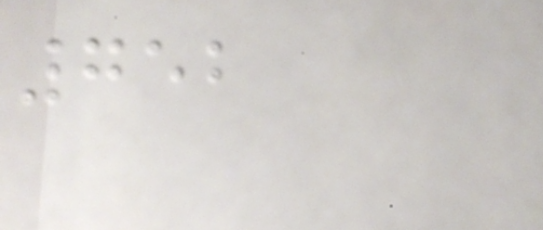752
